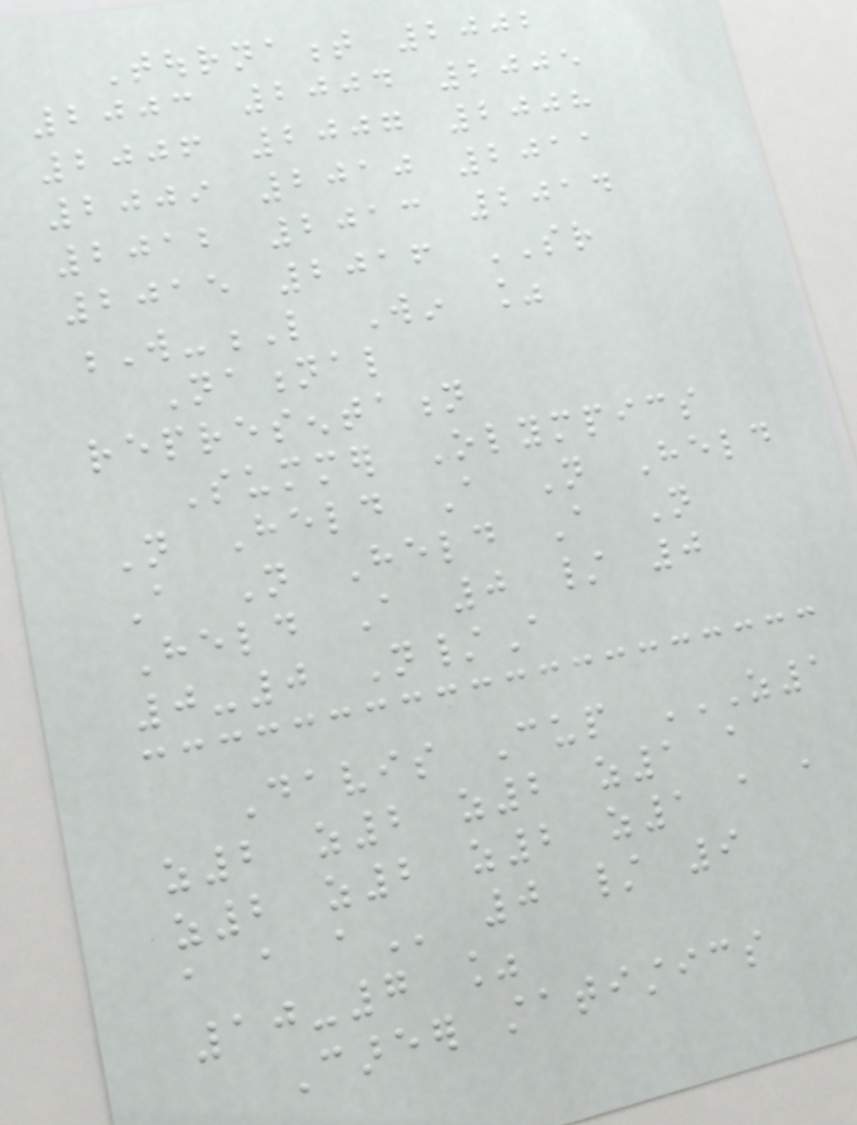Tournament 2002
2003 2004 2005
2006 2007 2008
2009 2010 2011
2012 2013 2014
2015 2016 SR
W-L Win %
National
representation
Summer Olympics
Not Held A Not Held
A Not Held A Not
Held A 0 / 0
0-0 N/A
Davis Cup Z1
Z2 Z2 Z2 Z1 A
Z2 Z2 Z2 Z1 A A
A A A 0 / 9
10-7 %
Career statistics
